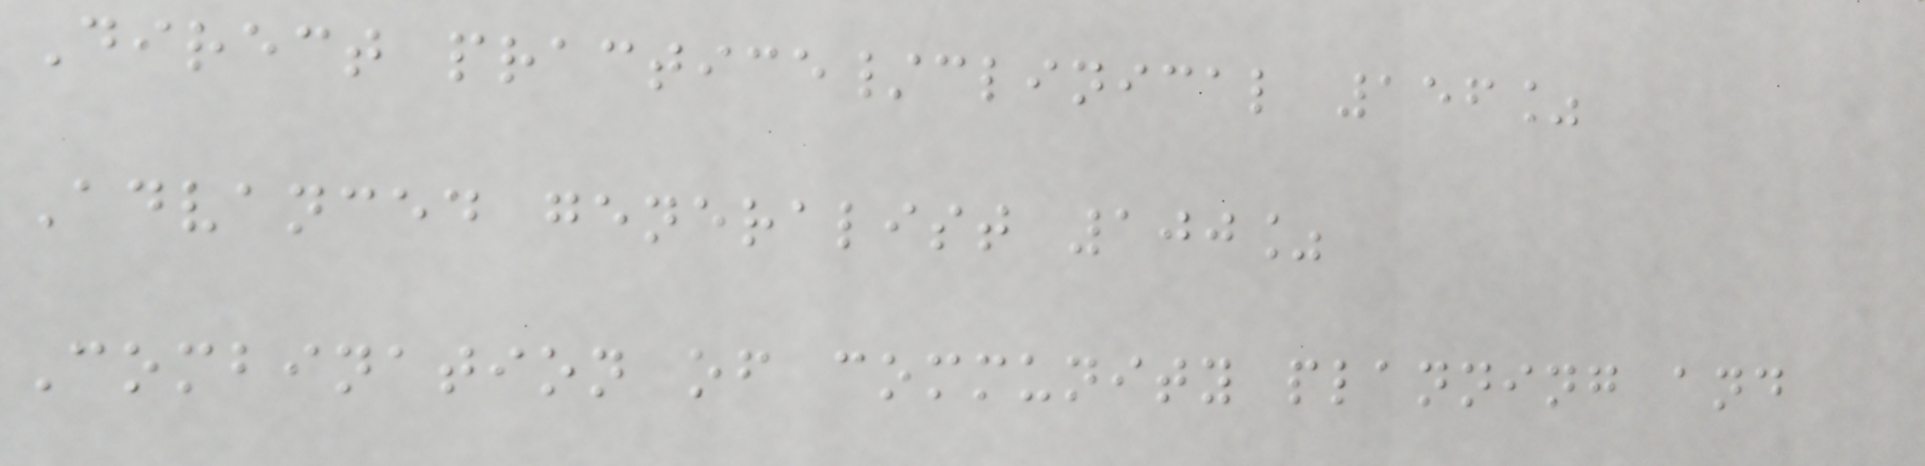Direct practice/clinical 156%
Advanced generalist 100%
Combination of community planning and
